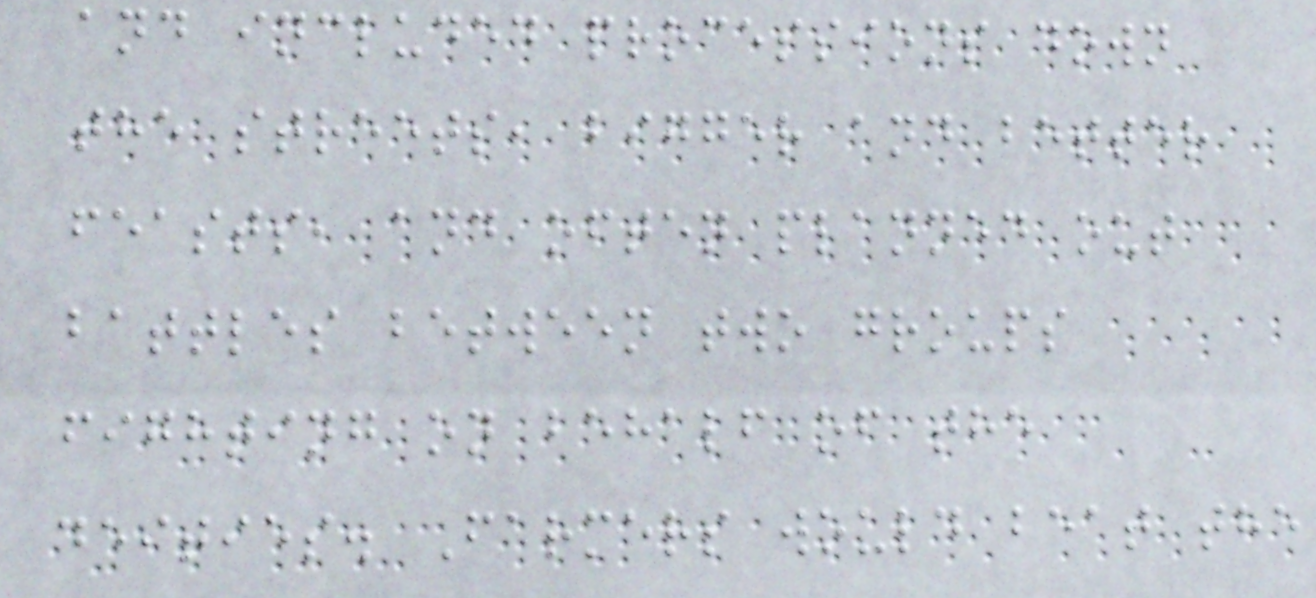and included processions down
the streets, bigger and better
feasts, and often planned out
battles between two groups
fighting on behalf of the
deities. Farmers would beat the
